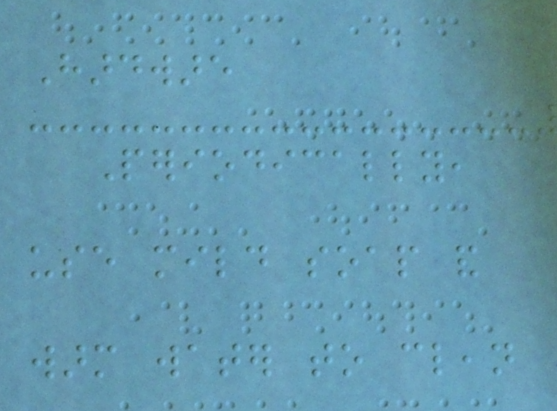Hardware
Periodically,
use mild soap and
warm water to clean
